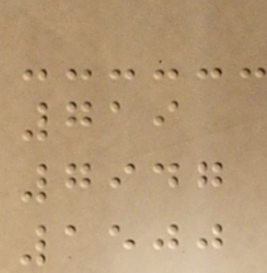719
7947
1500
